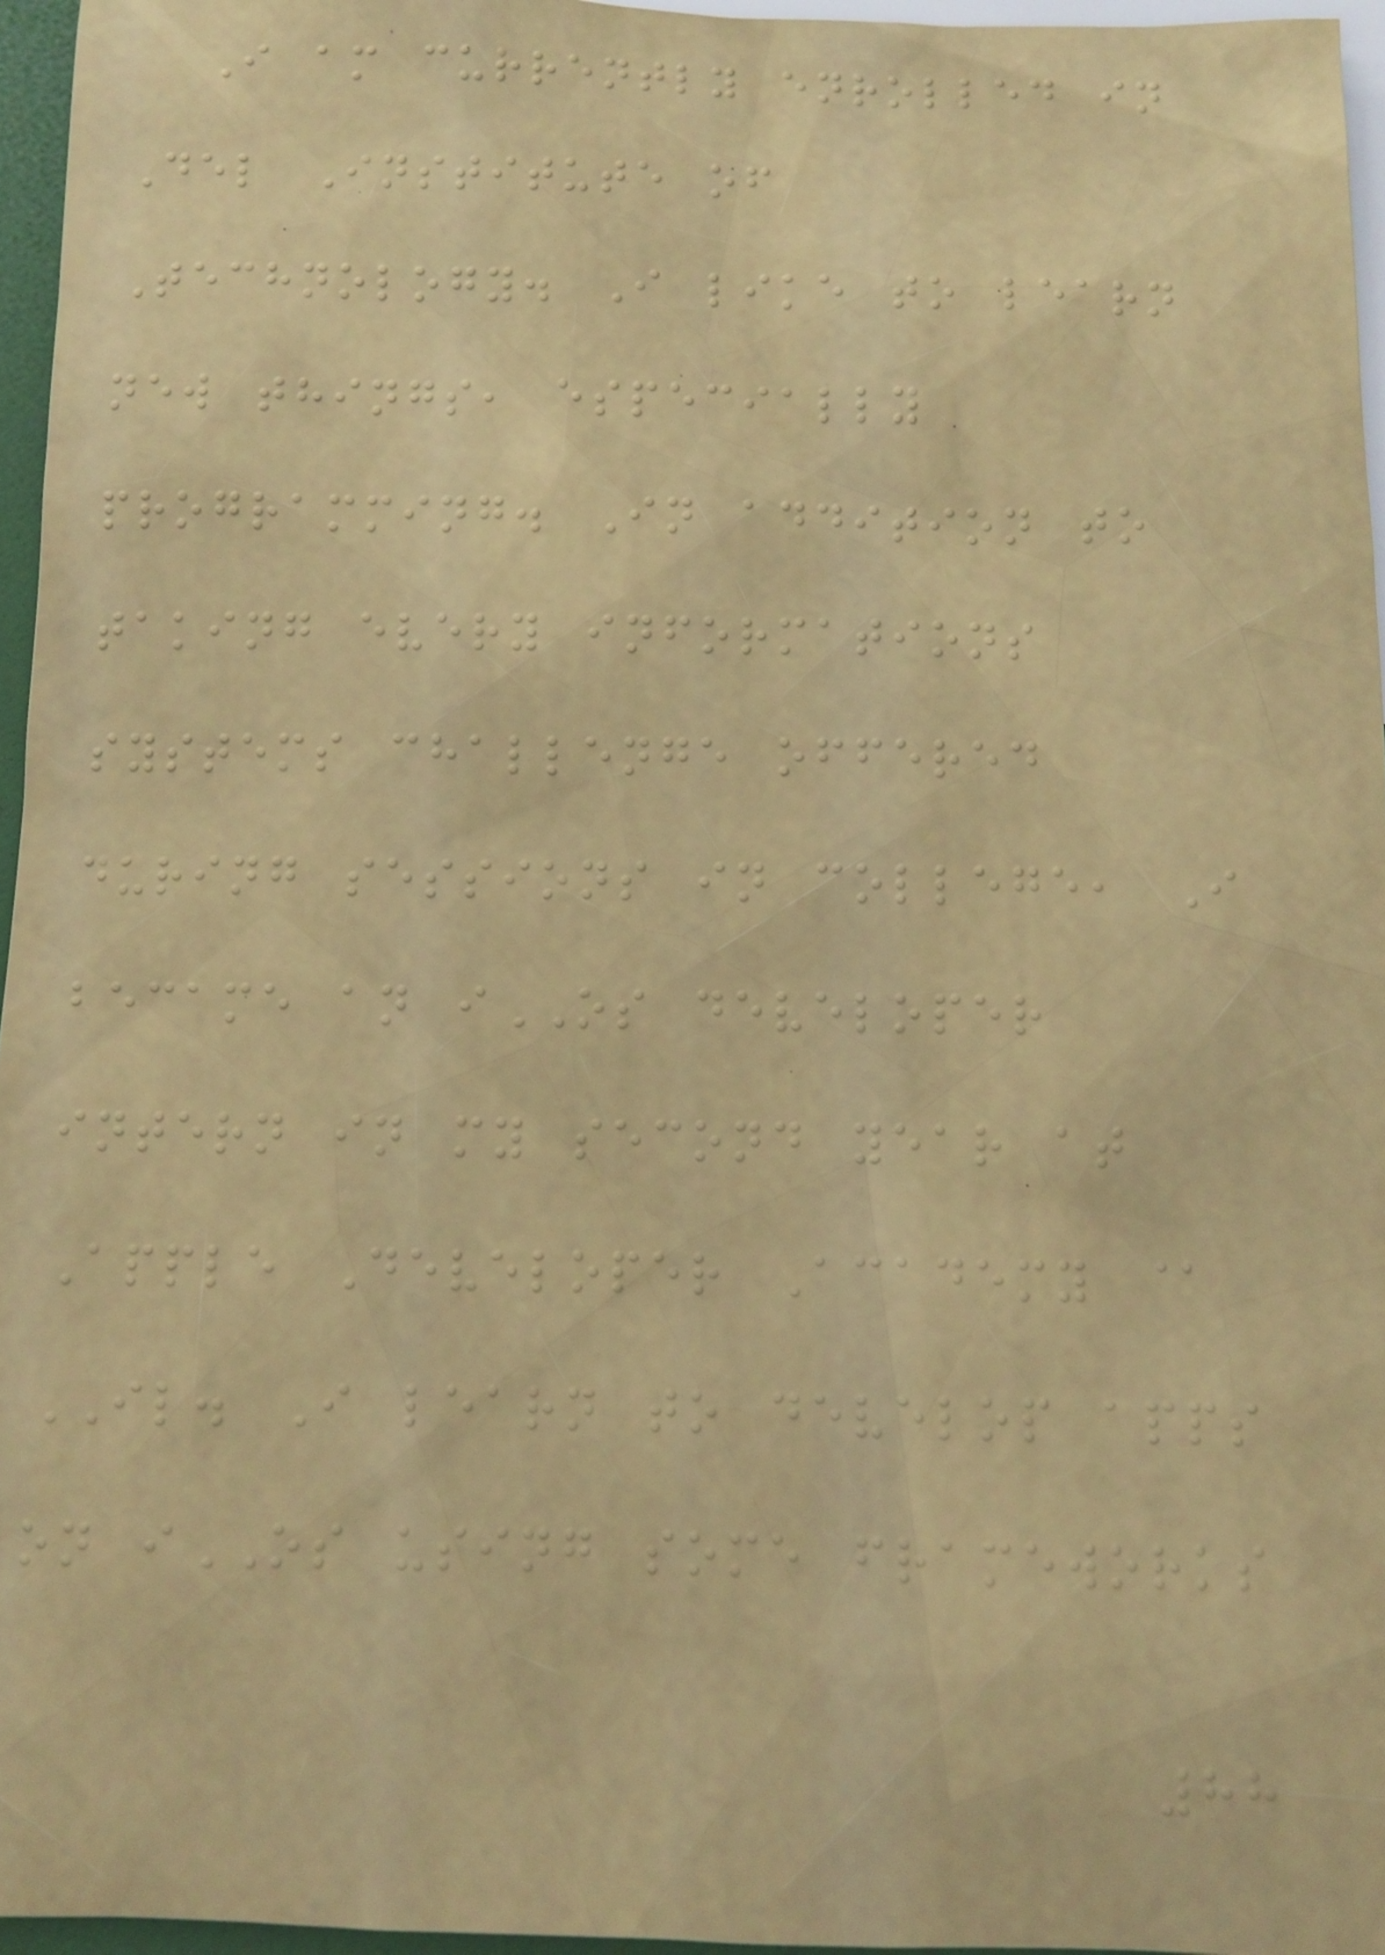I am currently enrolled in
Del Institute of
Technology. I like to learn
new things, especially
programming. In addition to
taking every informations
systems challenge offered
during sessions in college, I
became an iOS developer
intern in my second year at
Apple Developer Academy @
IL. I learn to develop apps
on iOS using some frameworks
88
